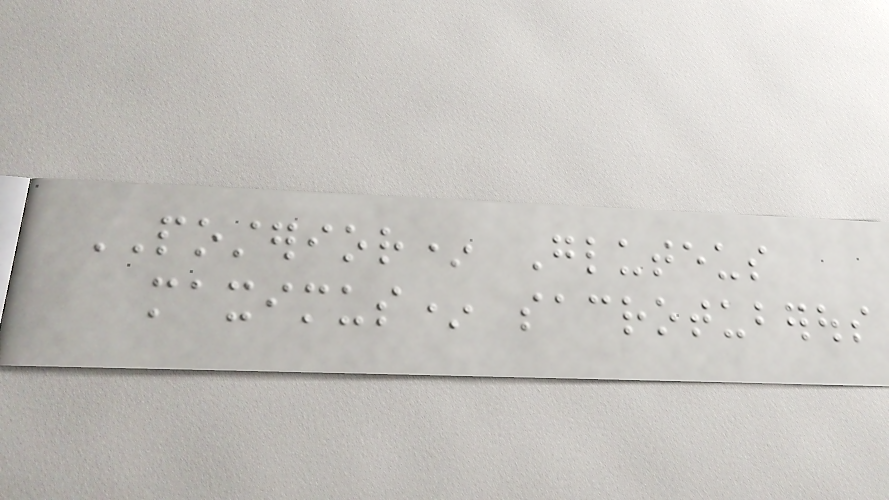POSTERIOR* Gluteus
maximus* sacrotuberous
